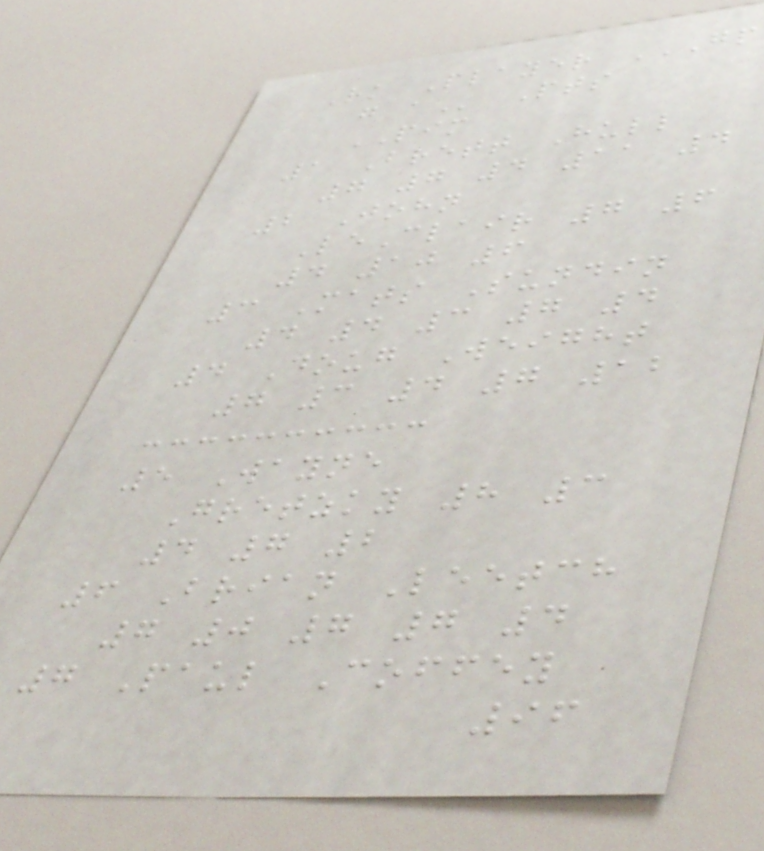Rk Player GP
G A Pts
PIM
1 Brett Hull
7 7 4 11 4
2 John
LeClair 7 6
4 10 6
3 Mats Sundin
4 4 3 7 4
4 Doug Weight
7 3 4 7 12
5 Wayne
Gretzky 8 3
4 7 2
6 Brian Leetch
7 0 7 7 4
7 Paul Coffey
96
